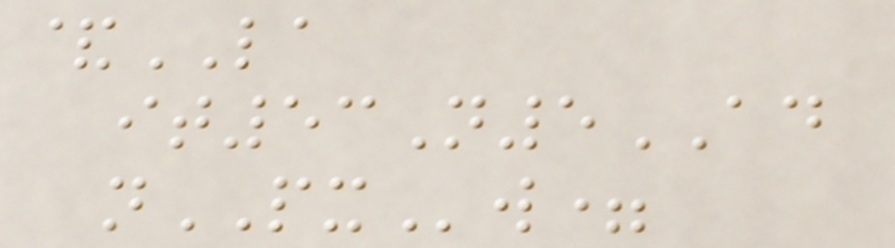&LA
it53N5AD
nPXw=
